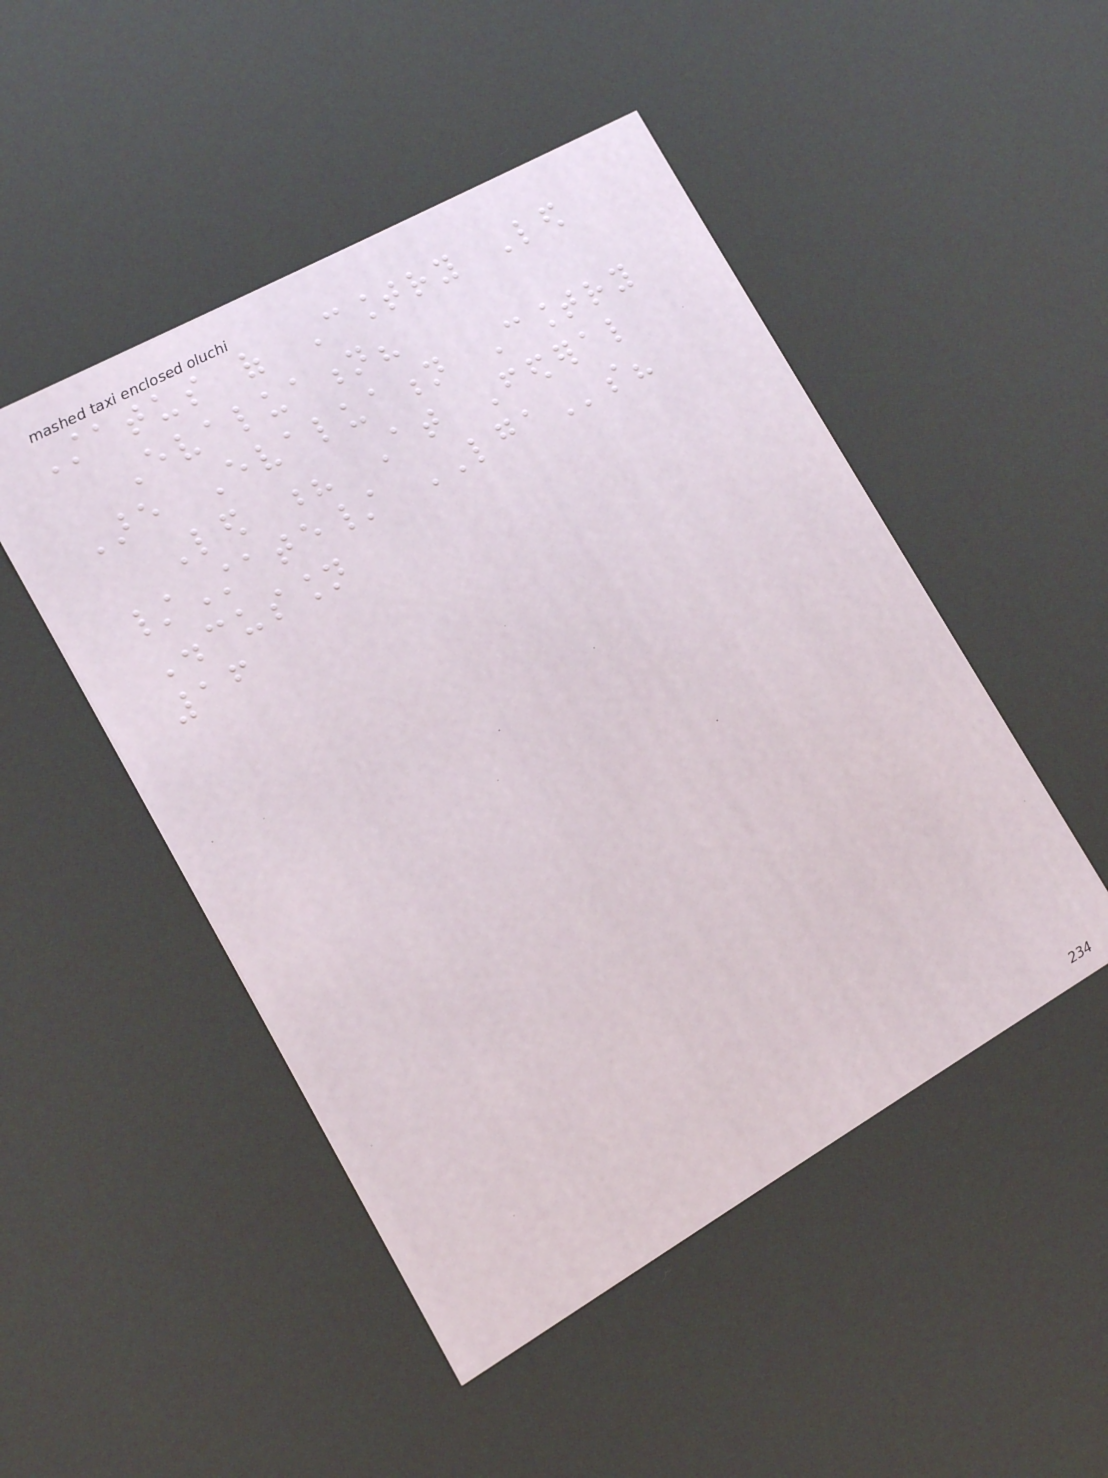Status of Country Led
Evaluation?
Are Evaluation Country
Led ? At Federal
/State/ LGAs?
Discussion
16
